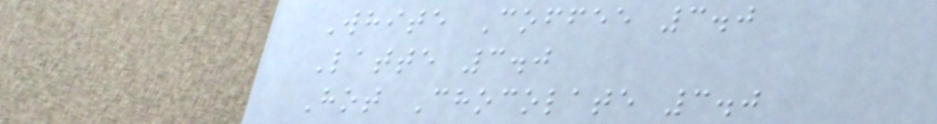White Coffee 3.0
Latte 3.0
Hot Chocolate 3.0
